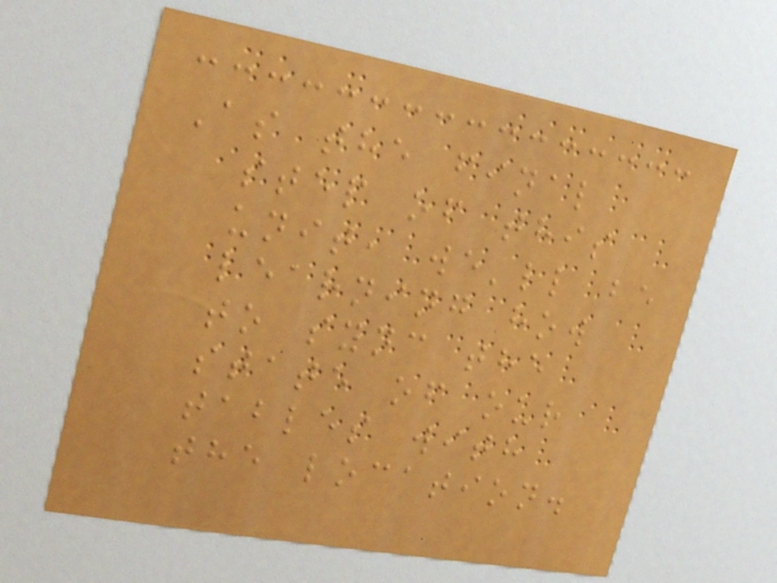As the final
step of this
unit, we'll be
learning how
to sync the
state of our
tables with
the location.
